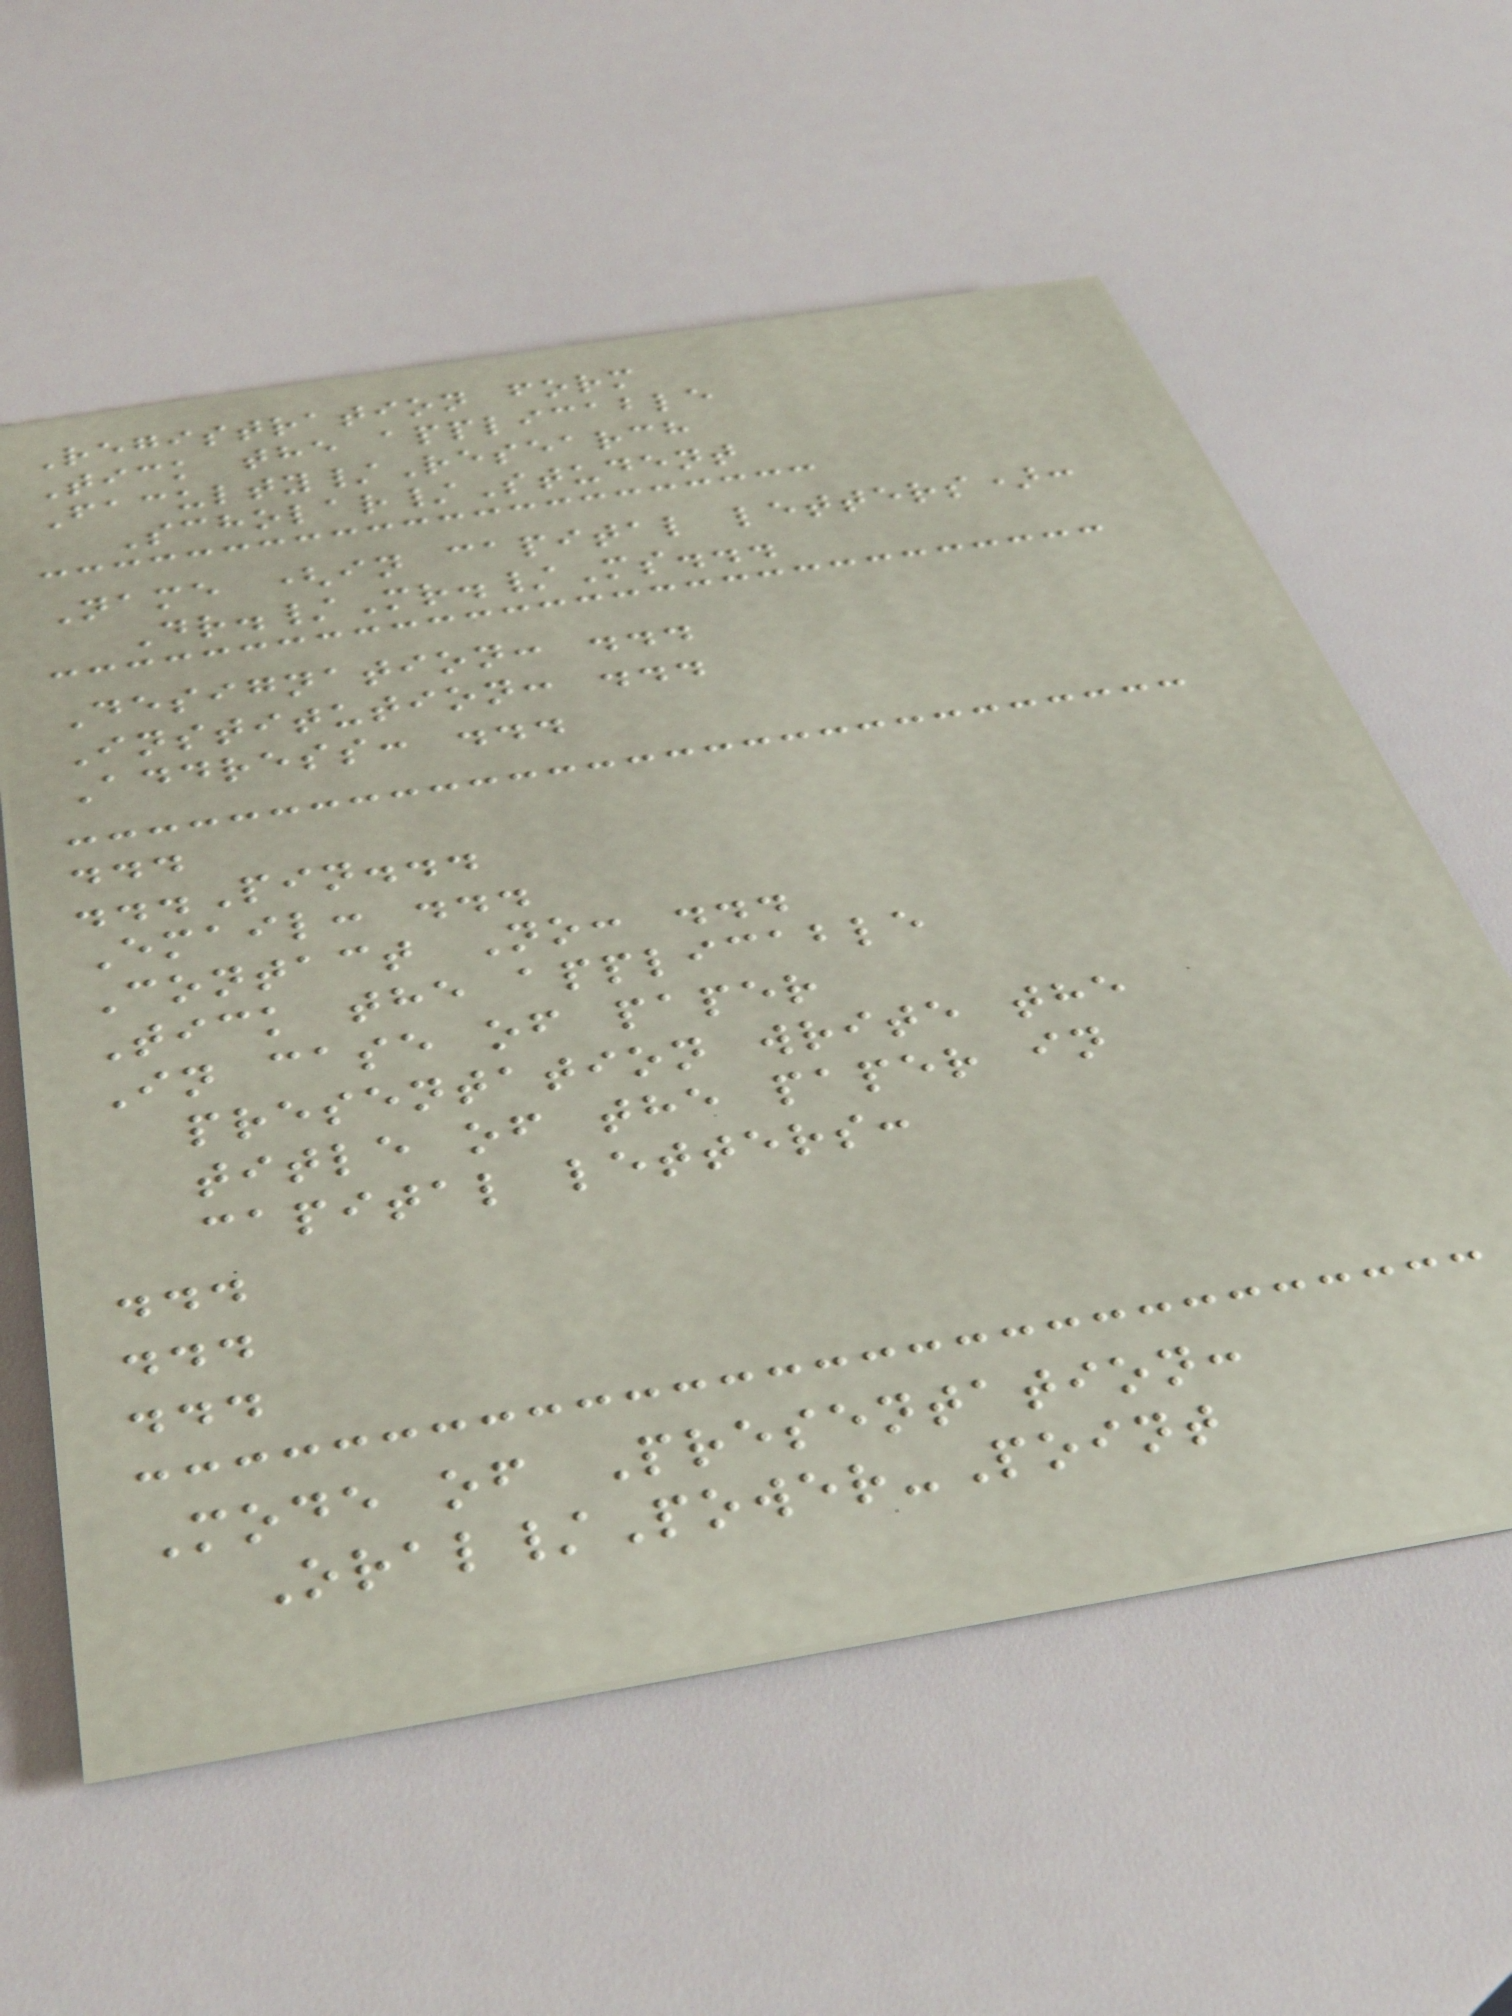Registration form
Tick the applicable
Faculty/Research
Scholar/Student
Name (in capital letters):
Dr./Mr./Ms...
Designation: ...
Institution: ...
Address: ...
...
...Pin...
Email: ...
Contact No: ...
Tick the applicable
In case of paper
presentation write the
title of the paper in
capital letters:
...
...
...
Mode of Presentation:
Oral/Power-Point
